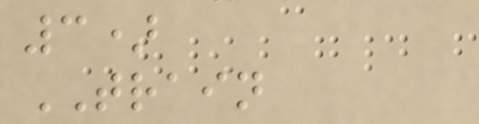3)
TRAIN
